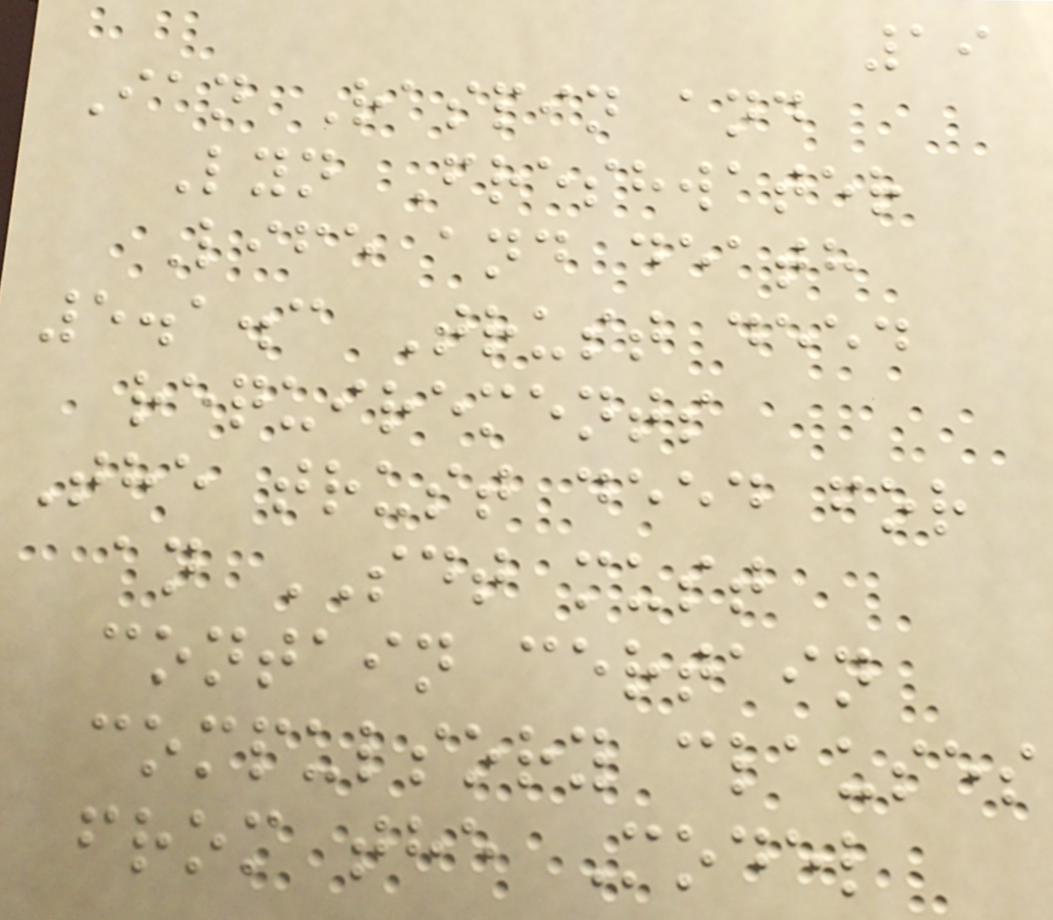19
Ian Raspin and
Lyn Freshwater
Life and death
5.1.3 Trust deed
requirements
The trust deed for
an SDT must
contain certain
compulsory clauses
from the Model
